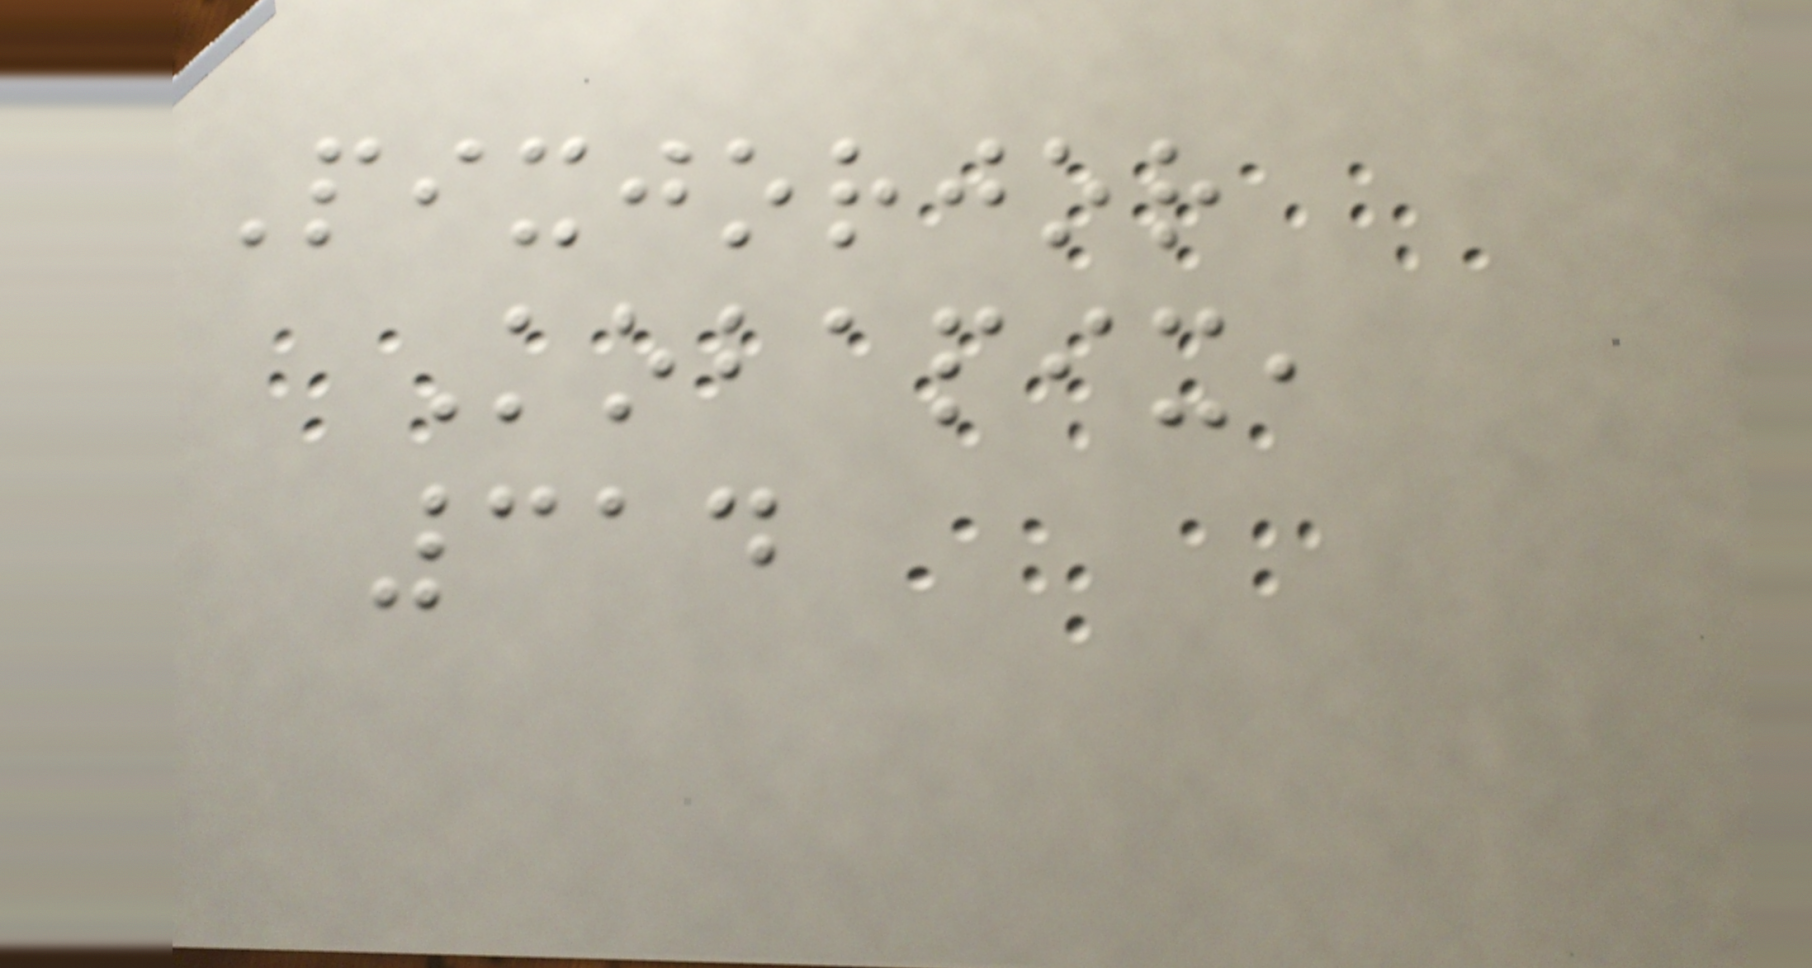Pixjorjor
Kobapix,
314
